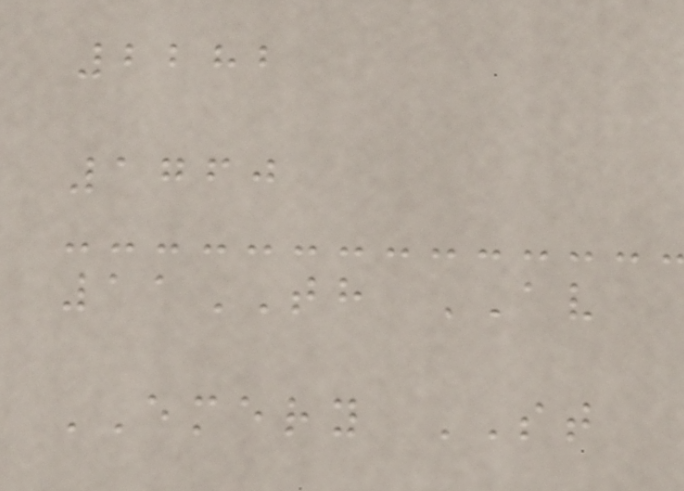2282
1760
11TH AV
EMERY ST
